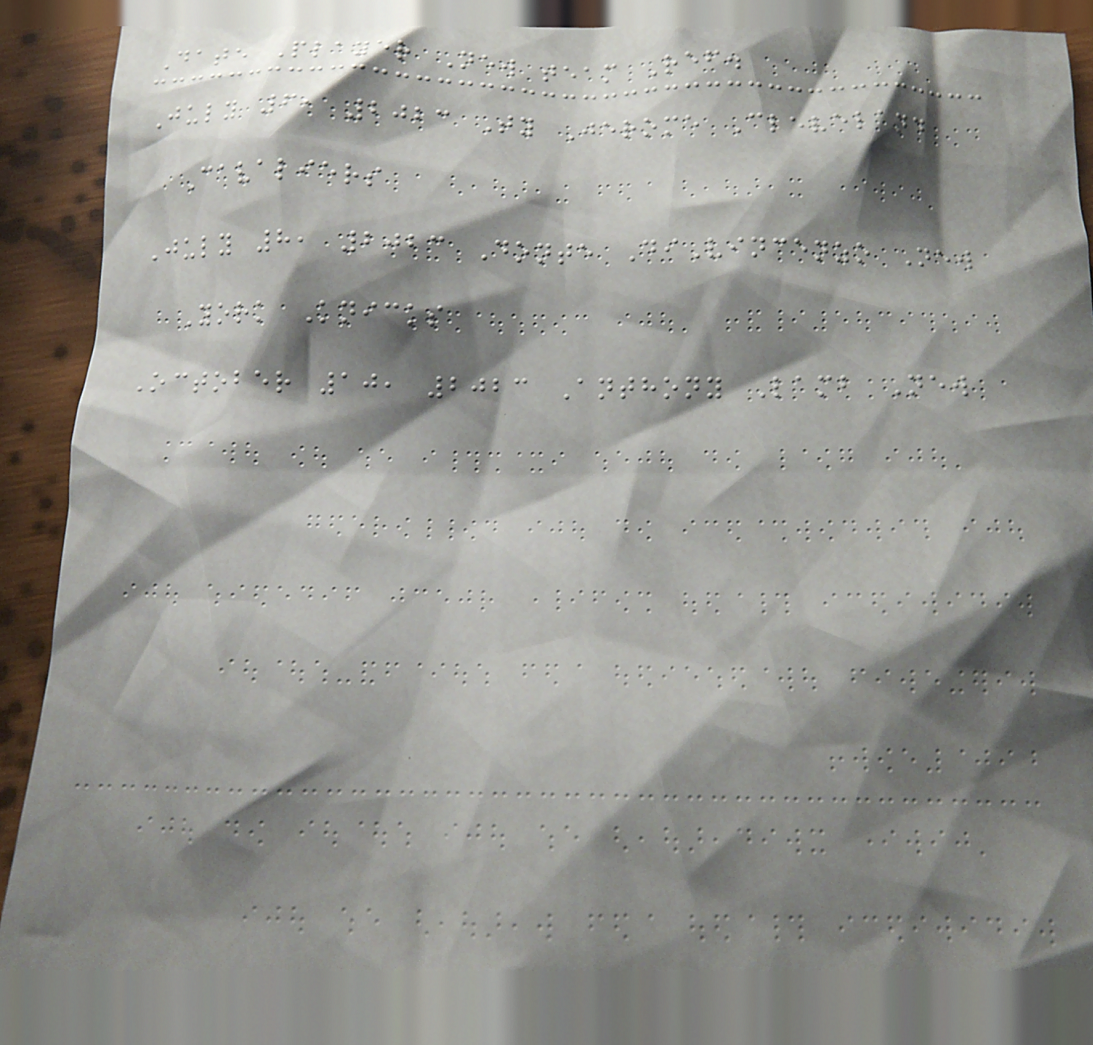Date Player New team Ref.
July 6, 2023 Ty Jerome Cleveland
Cavaliers
July 8, 2023 Donte DiVincenzo New
York Knicks
October 10, 2023 Anthony Lamb New
